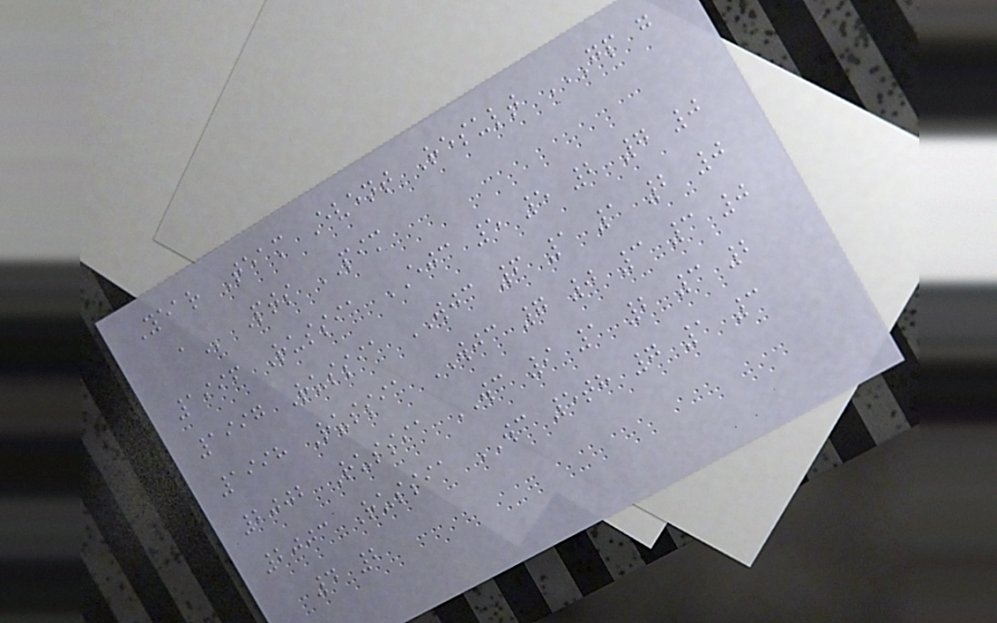Year Team Event Result GP G
A Pts PIM
1996 Russia EJC 5 5 2 7 0
1997 Russia WJC 6 1 1 2 0
1998 Russia WJC 7 0 3 3 0
2002 Russia WC 9 1 2 3 2
2003 Russia WC 5th 7 1 3
4 2
